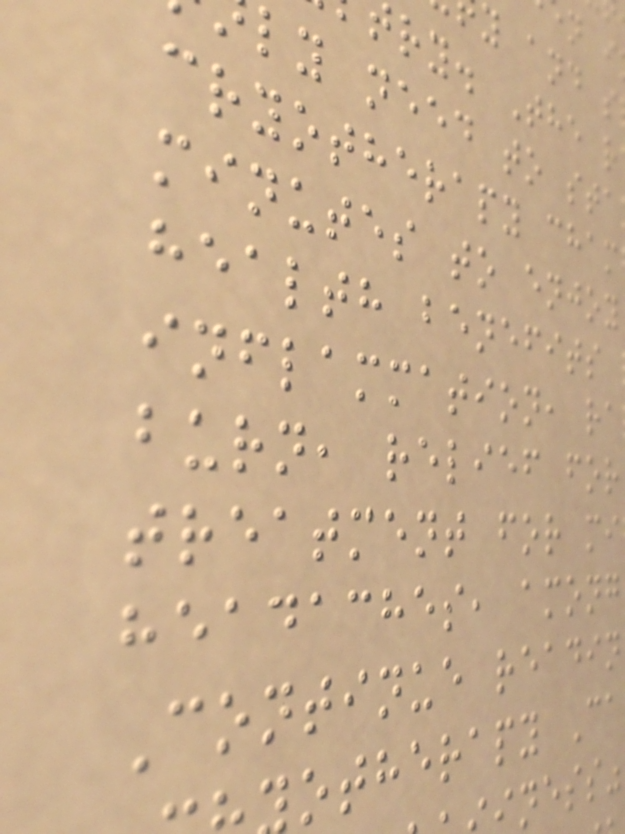y and s
ry. The r
ly need to sta
cryotherapy cham
minutes to enjoy
health benefits
inflammation, ra
burn, relief for
treatment for mi
headaches, among
Continue readin
otherapy Ca
ness"
